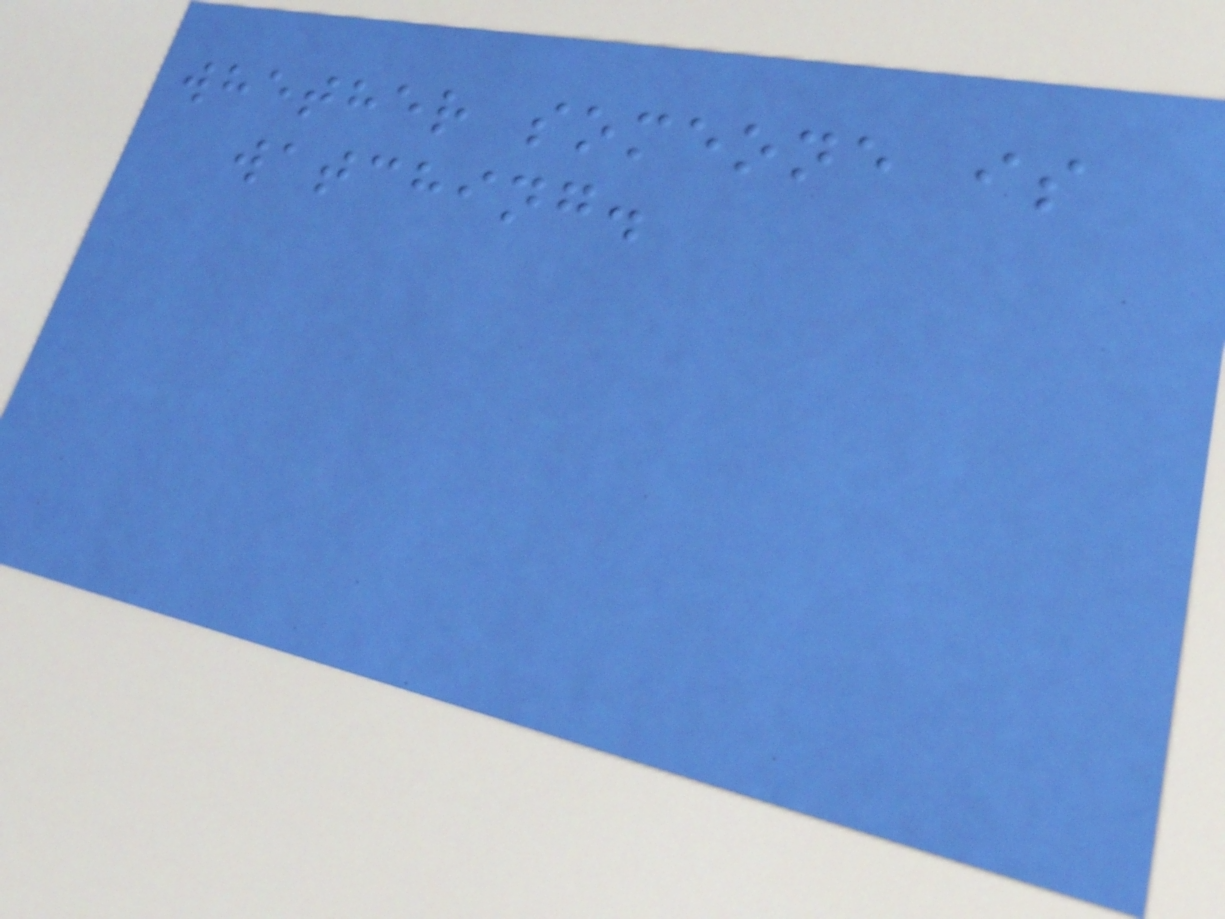whether someone is
watching.
